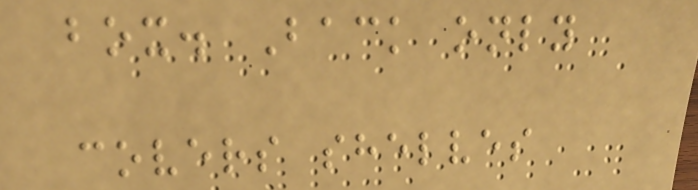box. Back only
covers shelves
